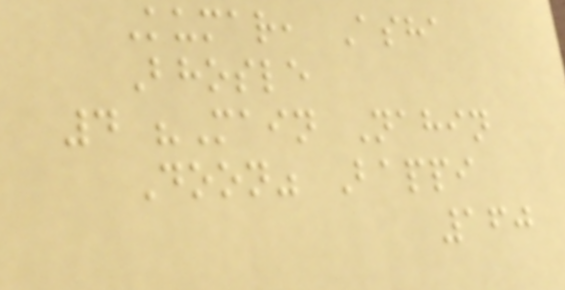Kumar, Asha
Bhosle
4 "Main Nahin
Doon" Bappi
160
